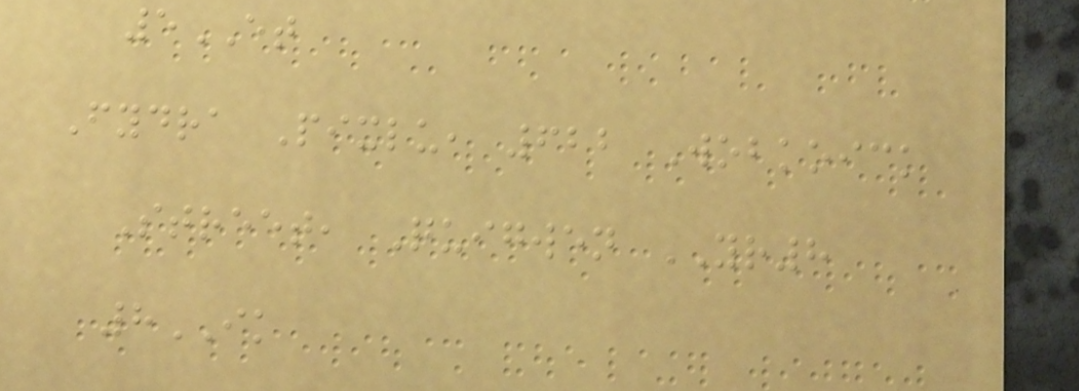5ET
Fydra Pixlu, 622 Wobkoick
Street, Quigwen YR8
8IK
